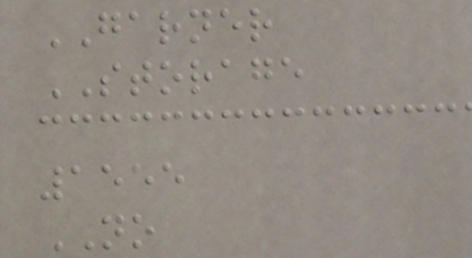GARNER
STORAGE
1555
NO
